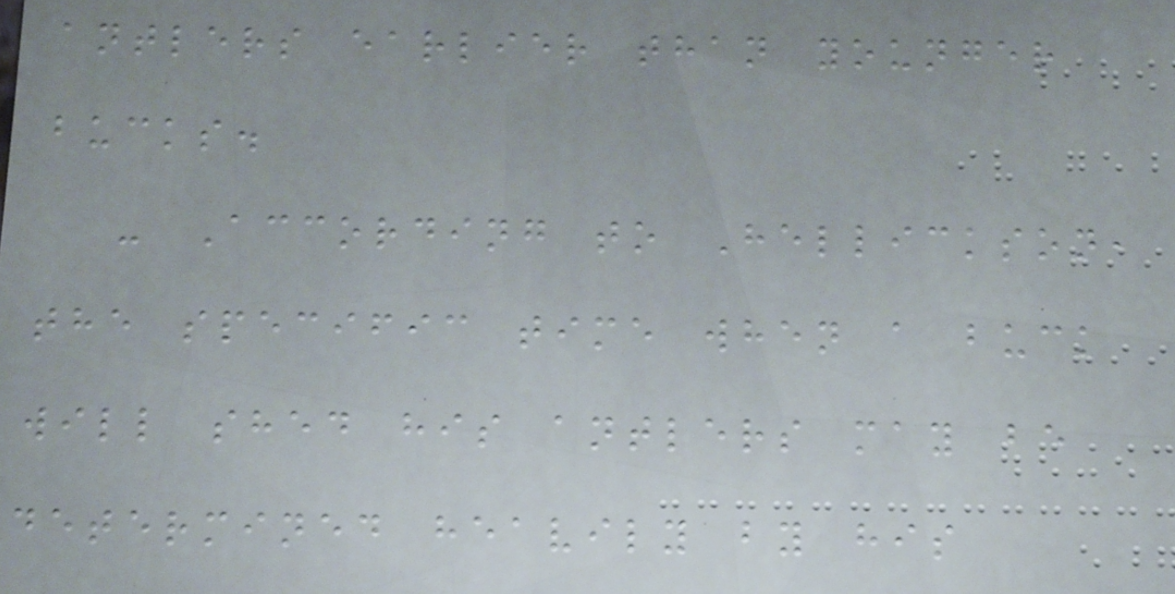antlers earlier than younger
bucks.
- According to Hellickson,
the specific time when a buck
will shed his antlers may be
determined heavily by his
